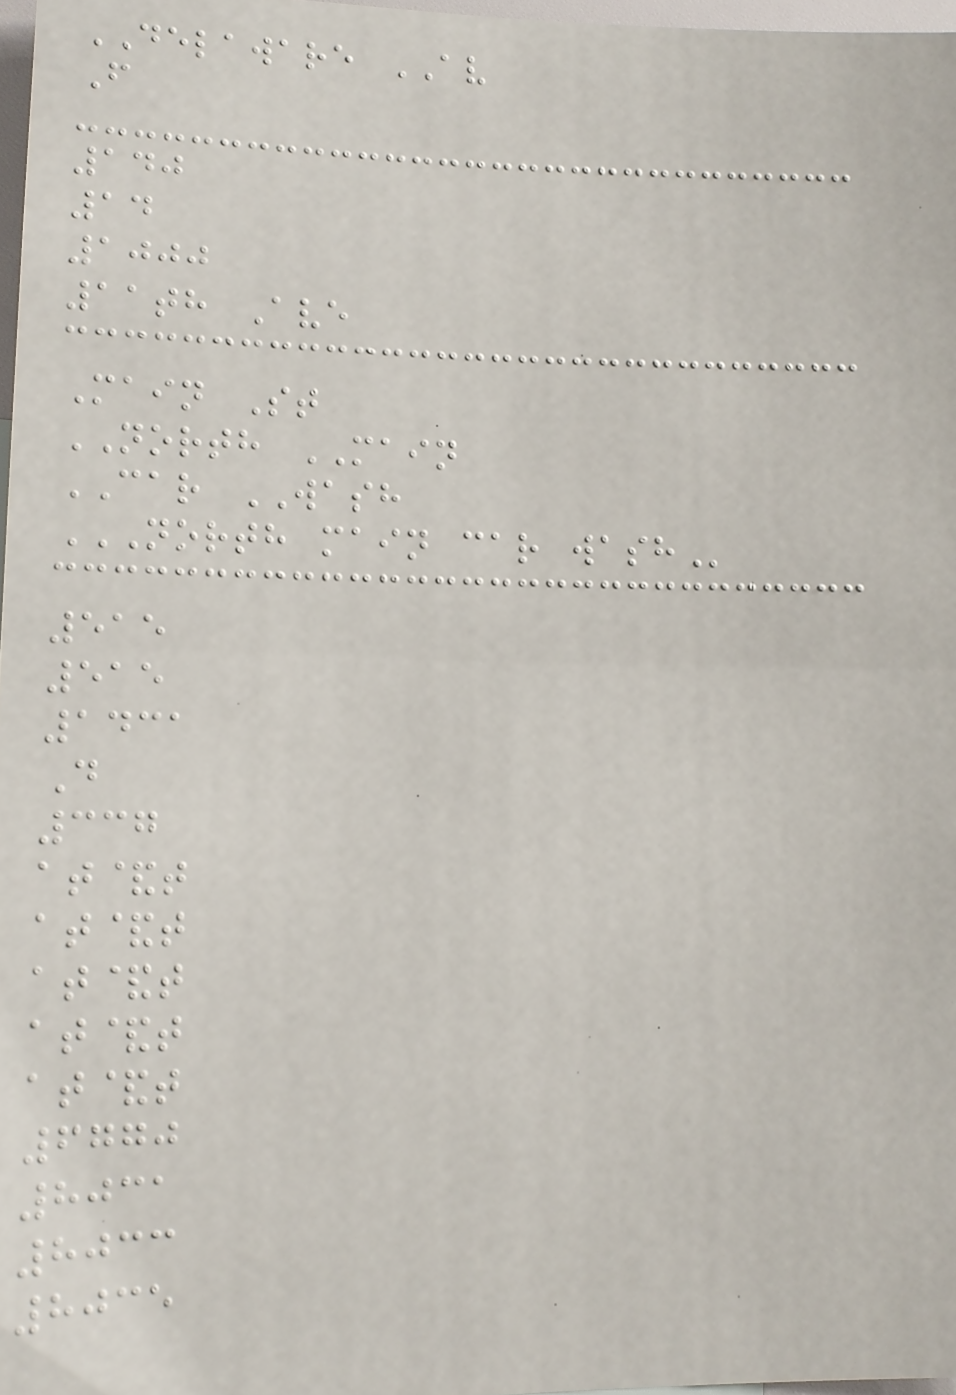DELAWARE AV
F
140
14
1000
11th Ave
Main St
NORTH MAIN
CAR WASH
NORTH MAIN CAR WASH
515
515
1431
D
337
at&t
at&t
at&t
at&t
at&t
6770
8031
8033
8035
